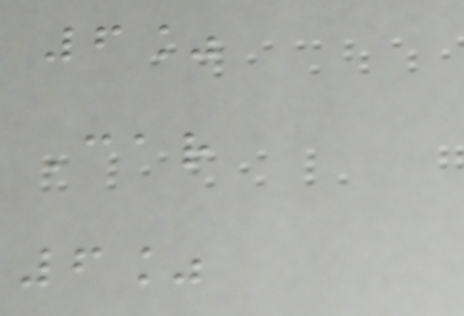6%
Car
6%
